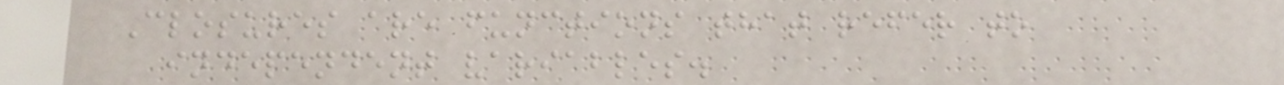Closures are functions that refer to
independent variables.
